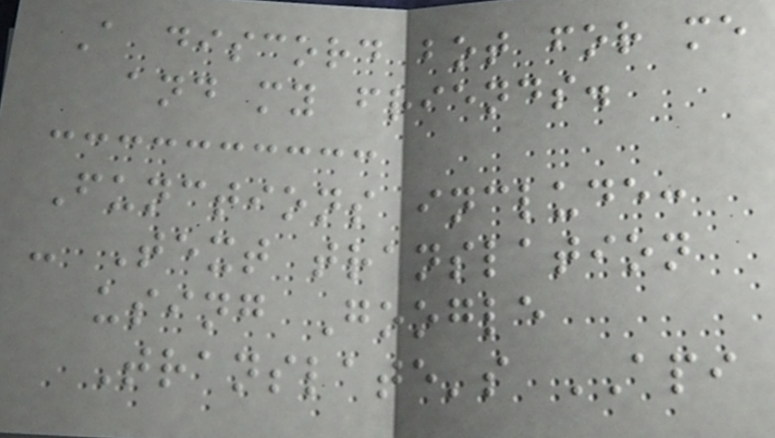A discord bot for me
and my friends.
Functions include:
- Text translation
using Google
Translate's API
